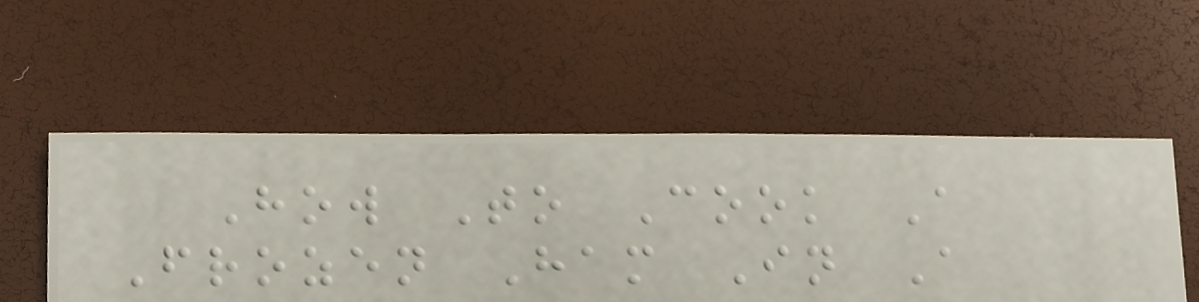How To Cook A
Frozen Ham In A
